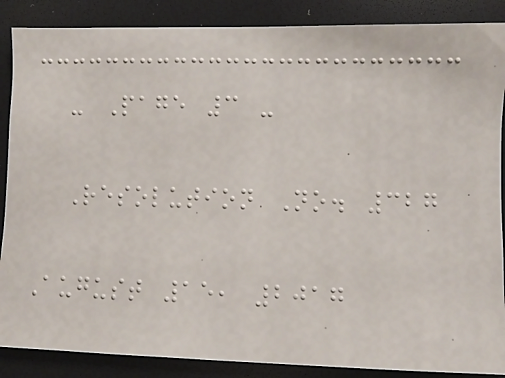- Page 3 -
Resolution No. 327
August 15, 2017
